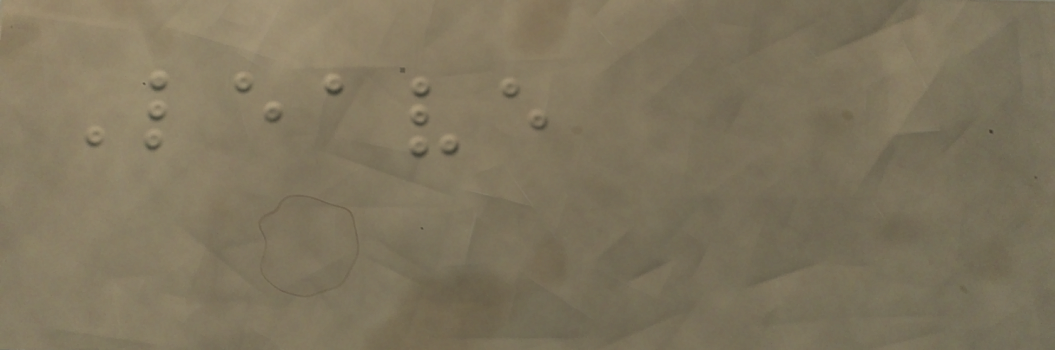Leave
